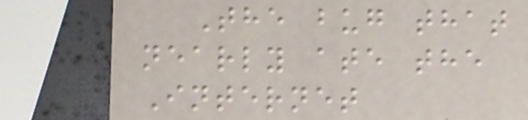The bug that
nearly ate the
Internet
